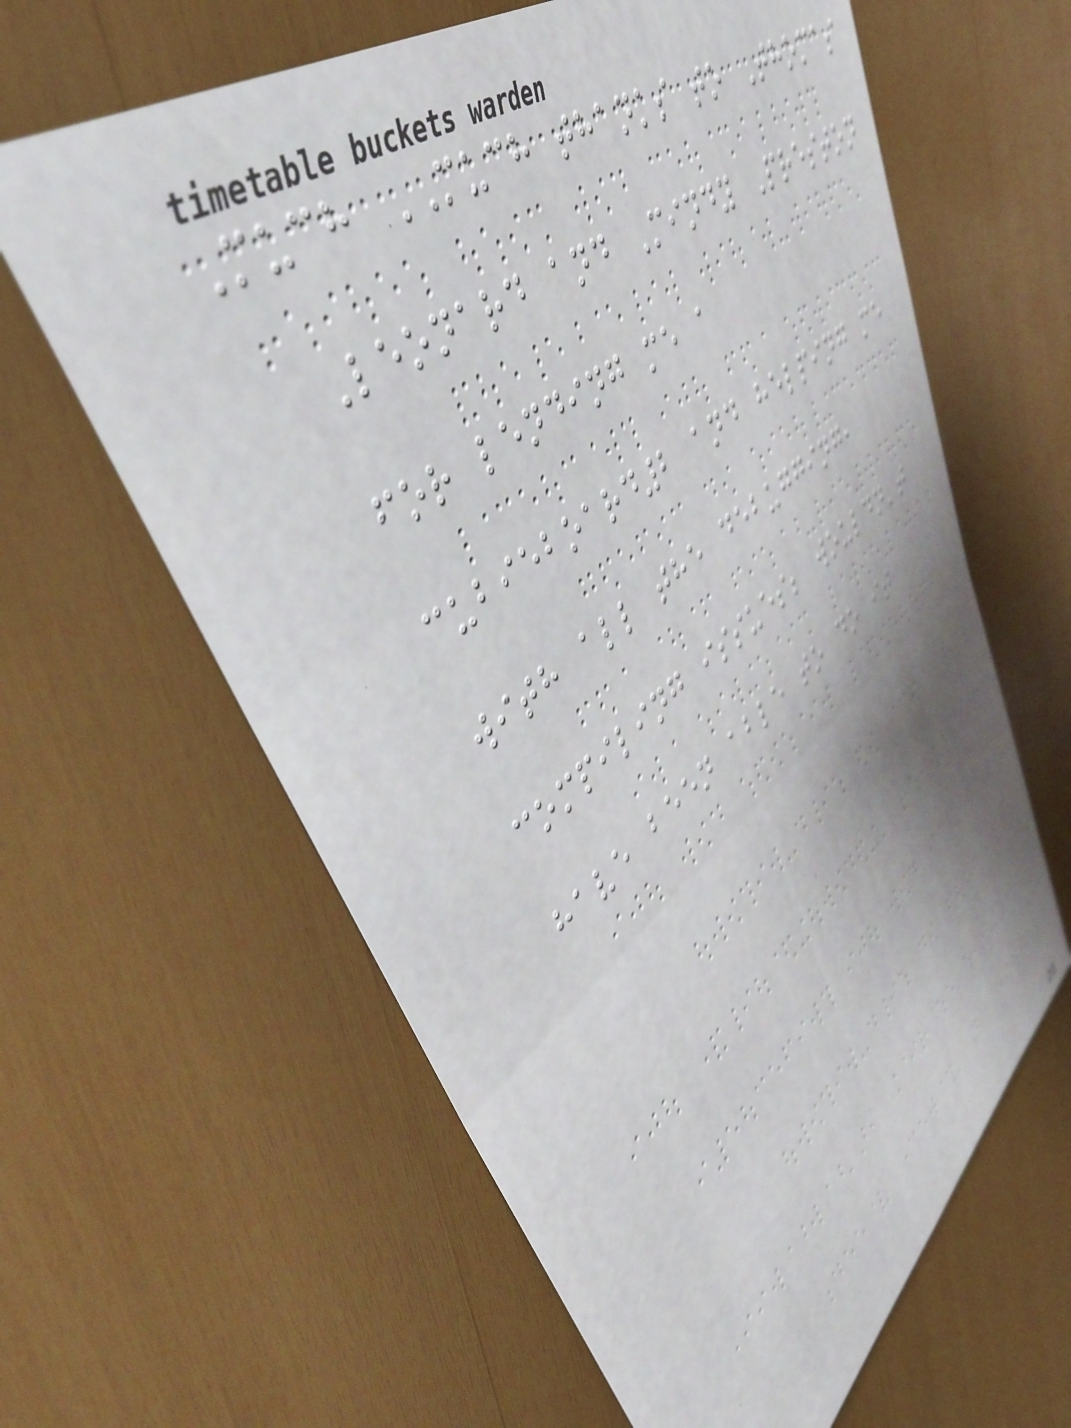Much MUCH thanks to Thomas
Leonard and Mindy Preston
for lending me a
cubieboard2 and helping me
with all the debugging,
compiling issues; wouldn't
have been able to do it
